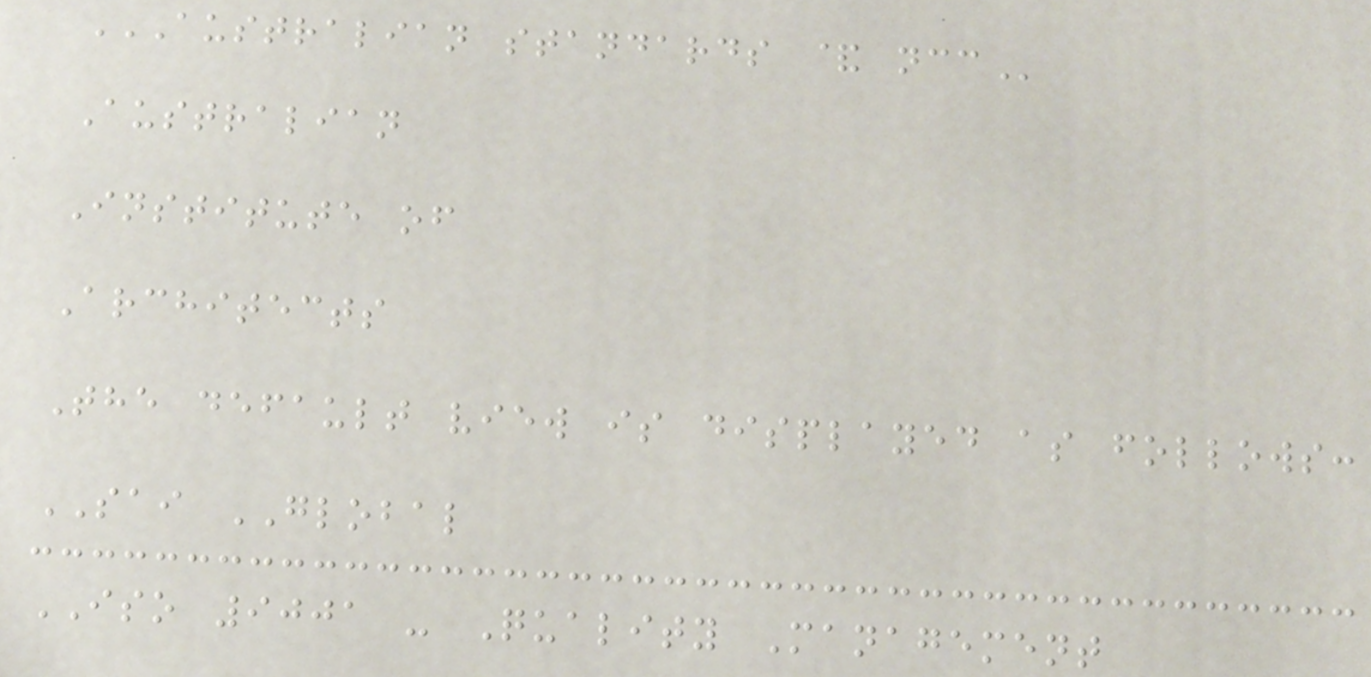AUSTRALIAN STANDARDS & NCC
Australian
Institute of
Architects
The default view is displayed as follows:
SAI GLOBAL
ISO 9001 - Quality Management
